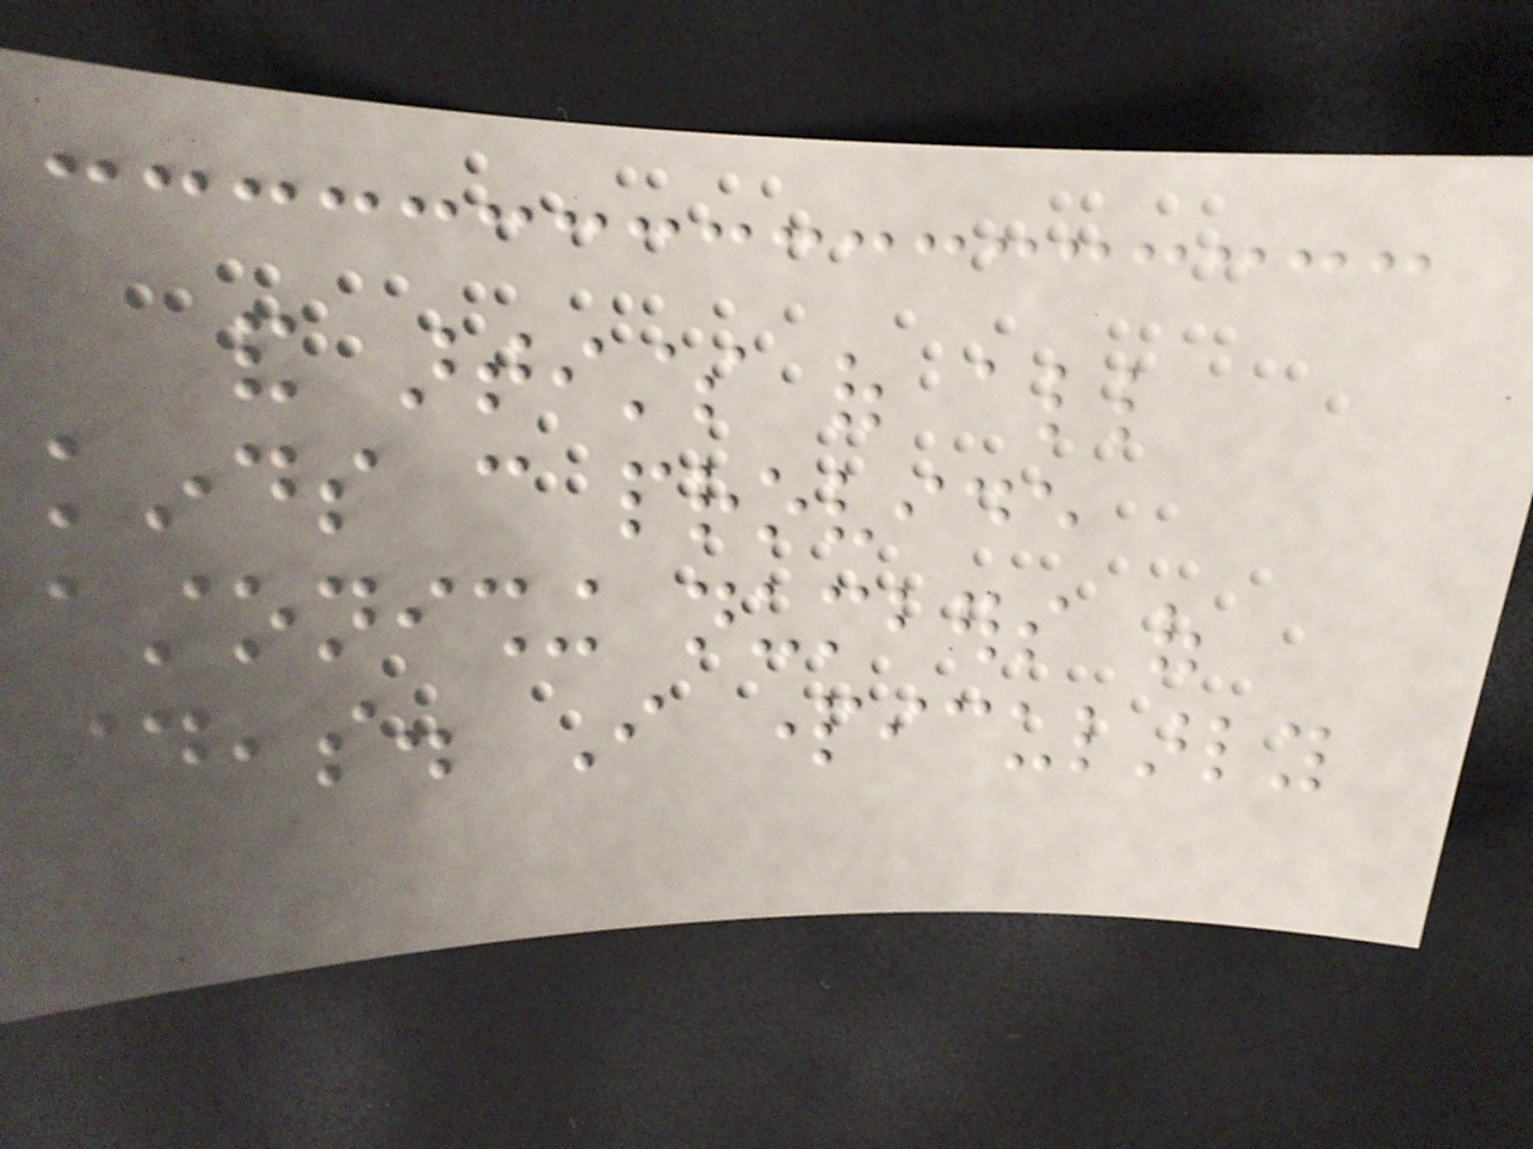and artists of all
kinds can provide
astonishing numbers of
ideas. I particularly
